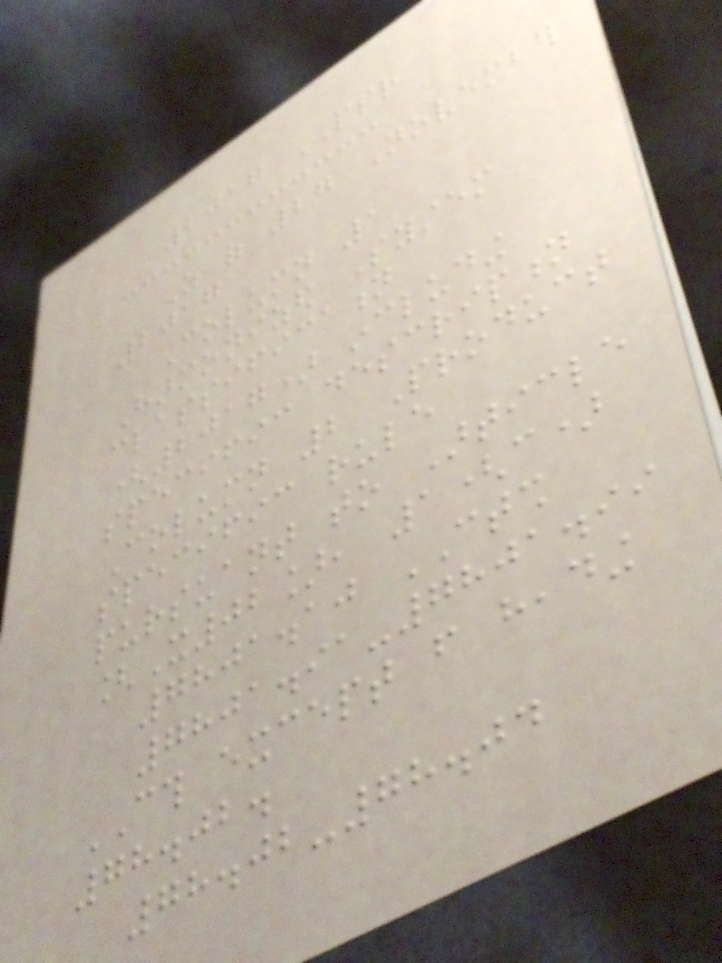2017 PSR
As of 27 November
2017
Column 1
Harmonized System
classification
(2017) including
specific description
Column 2 Product
specific rule
pursuant to Article
[X02], 1(c)
7801.10 CTSH
7801.91-7801.99
CTH except from heading
78.02.
78.02-78.04
